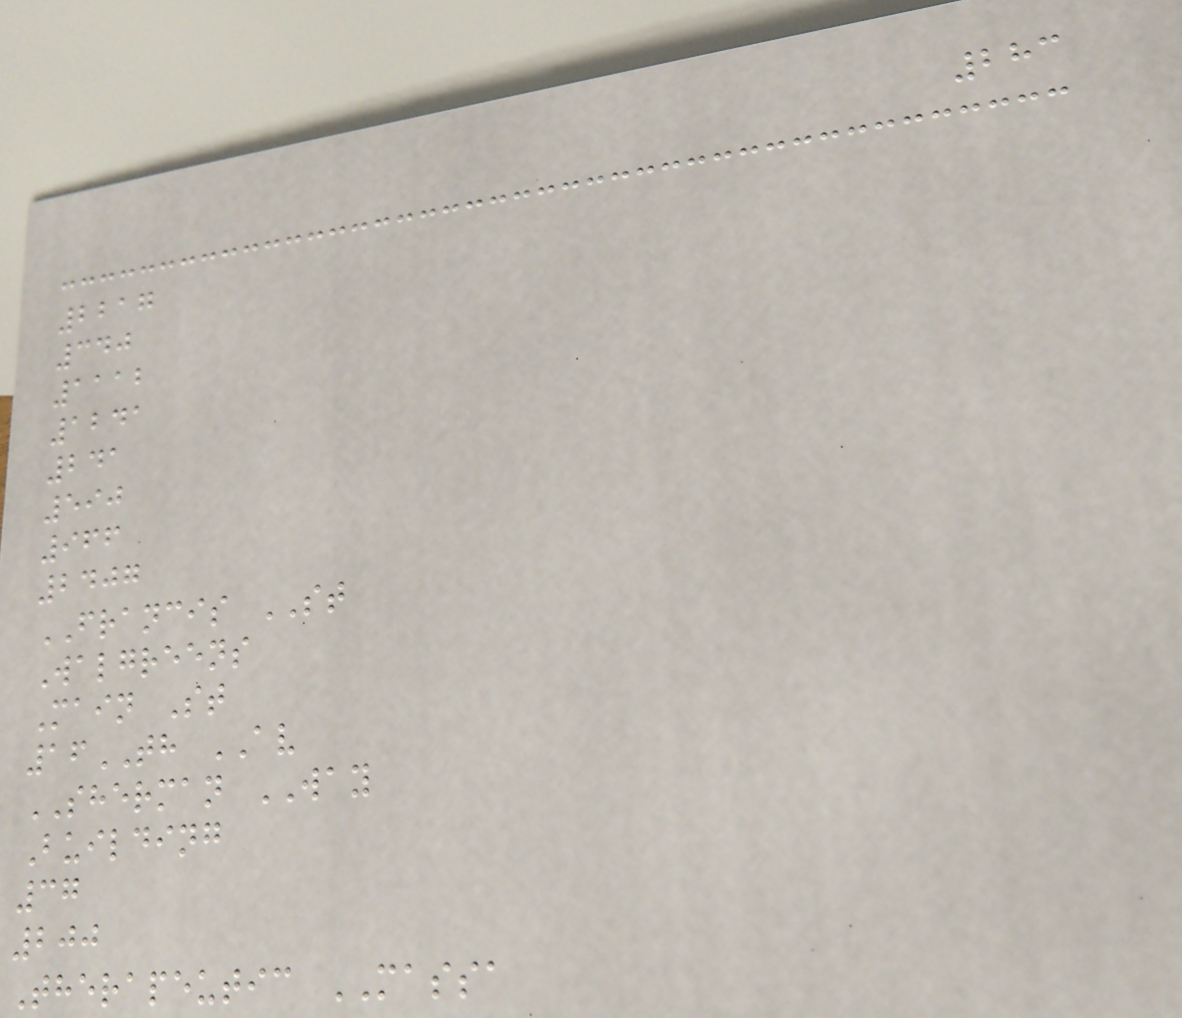283
2217
340
1112
1241
241
590
966
2407
FRANCIS ST
Walgreens
Main St
16TH AV
SHERMAN WAY
Building
37
200
Therapeutic MASSA
